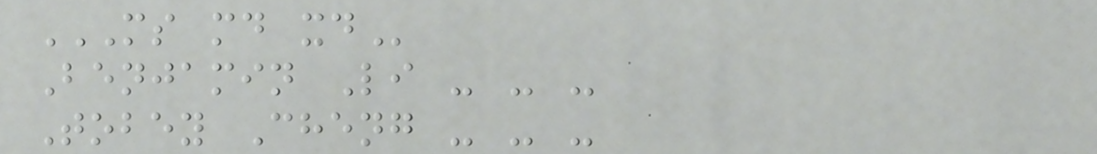MS MD XD
Benjamin Li - - -
Tobey Cheng - - -
